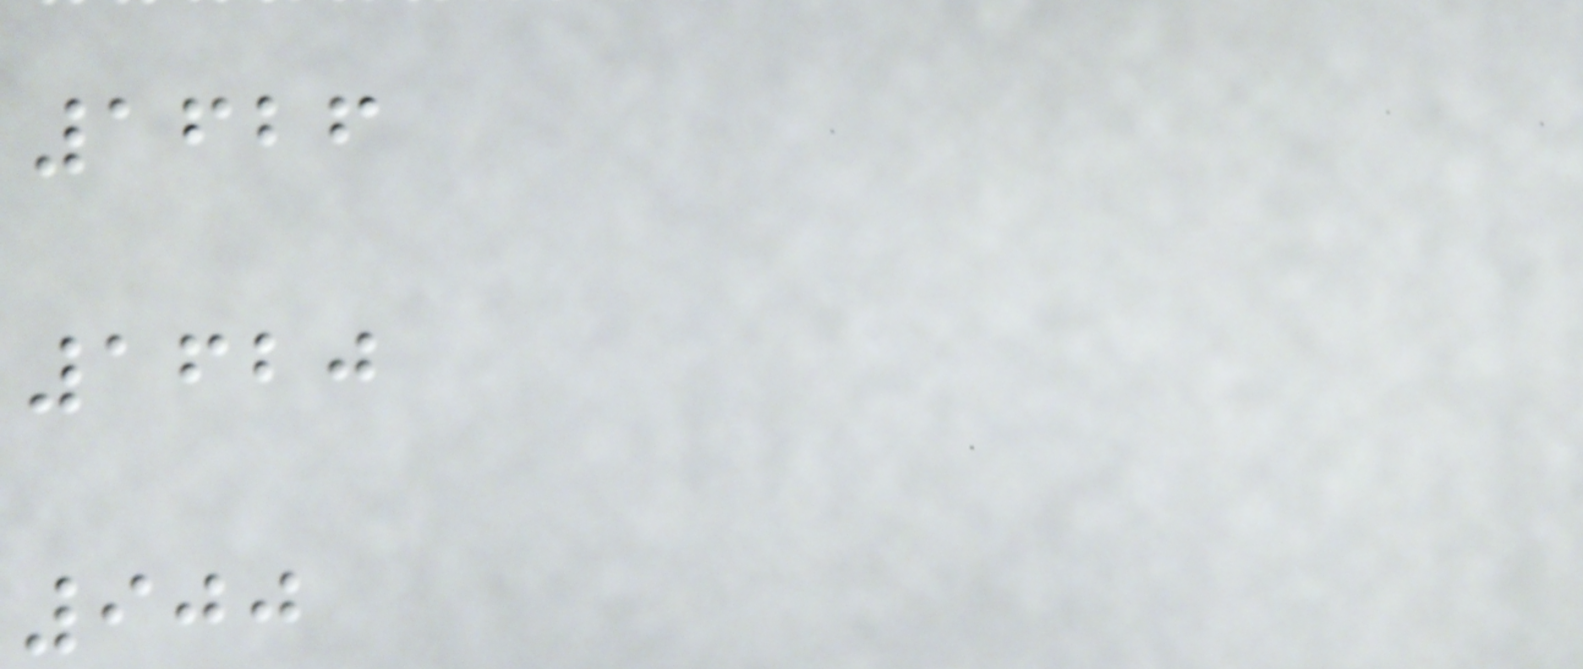1626
1620
900
